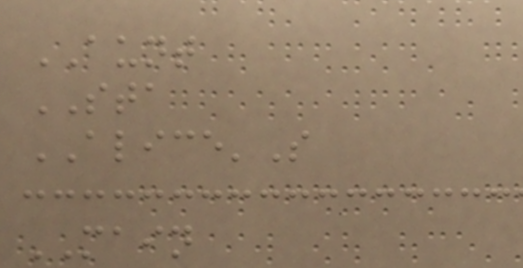AUNT
STA
ALICE'S
MAIN
